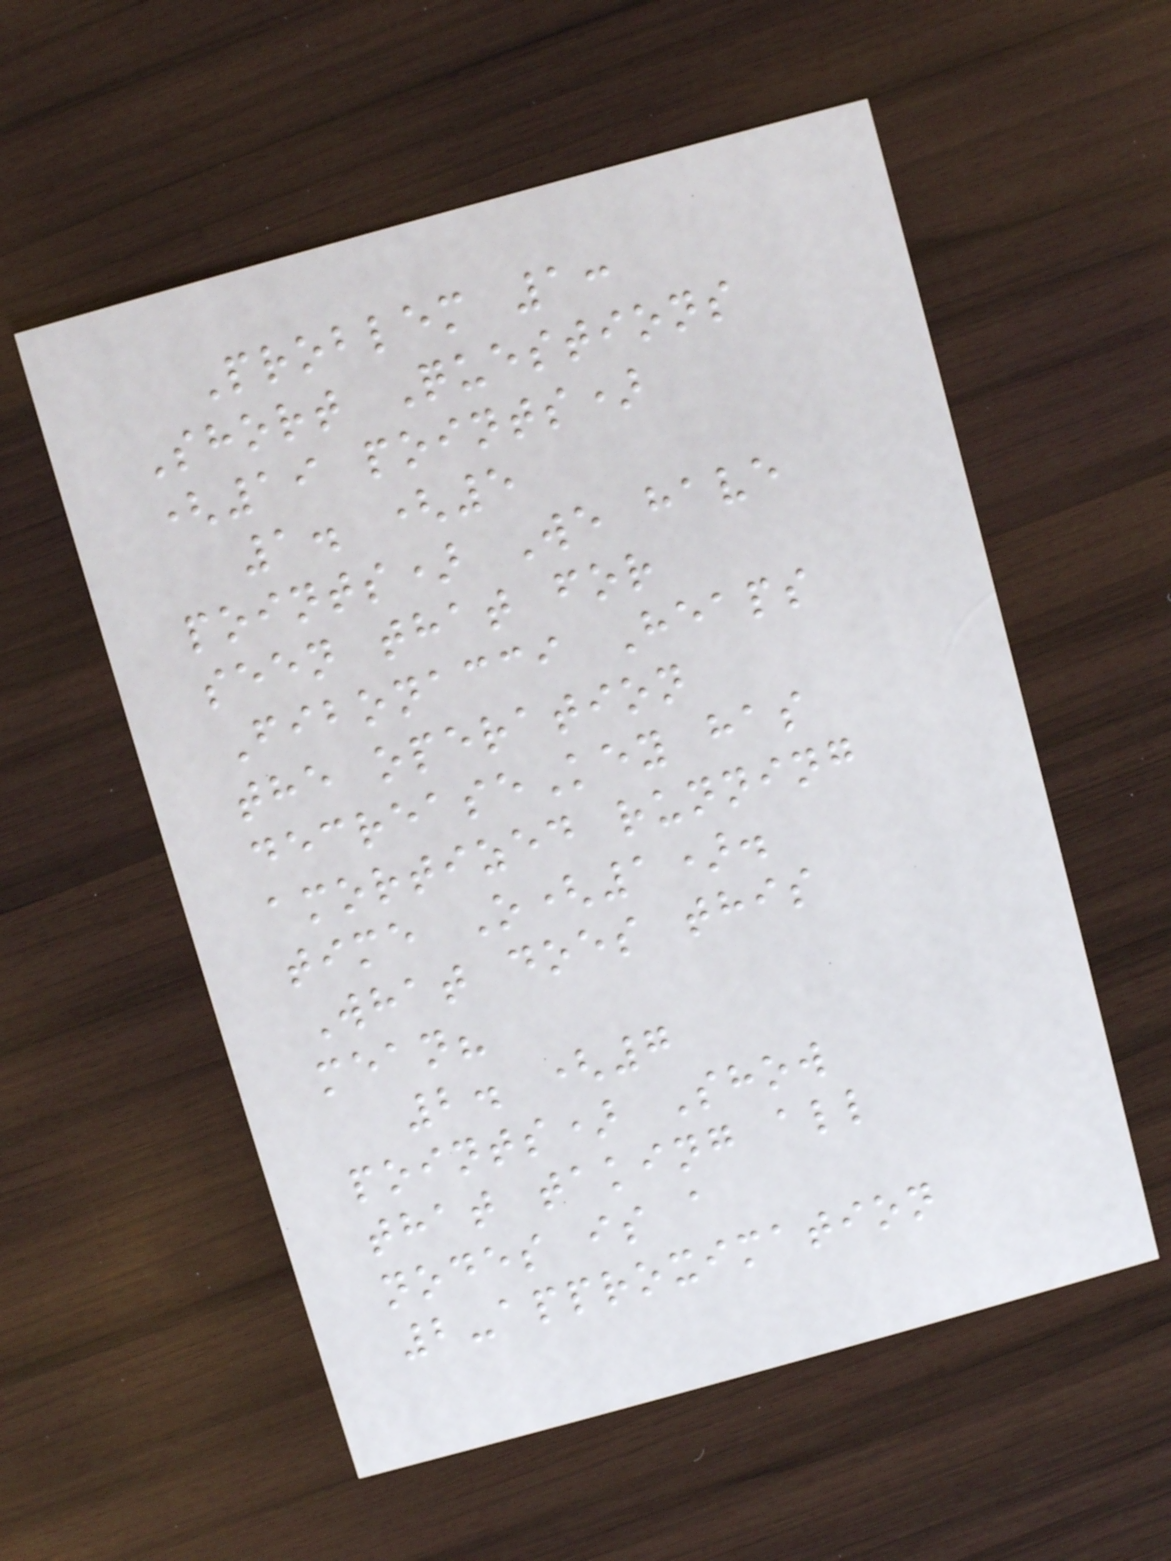Problem 1:
Short Questions
(19 points)
1. (5
points) We have
seen that for
Fibonacci Heaps
the operation
decreaseKey has
amortized running
time O(1).
What does this
mean?
2. (7
points) Show
that taking all
nodes is a
2-approximation
